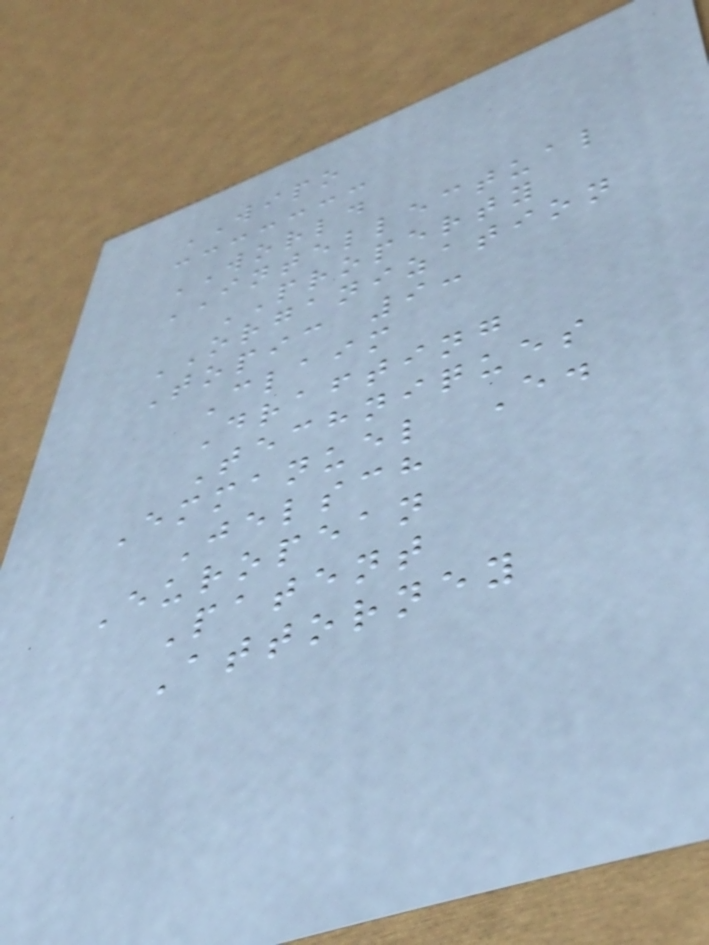WIPO
WORLD
INTELLECTUAL
PROPERTY
ORGANIZATION
Topic 9:
Claim
Drafting
Techniques
Emmanuel E.
Jelsch
European
Patent
Attorney
